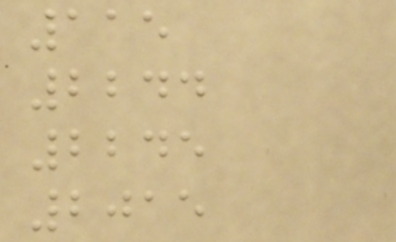115
2244
2245
2015
